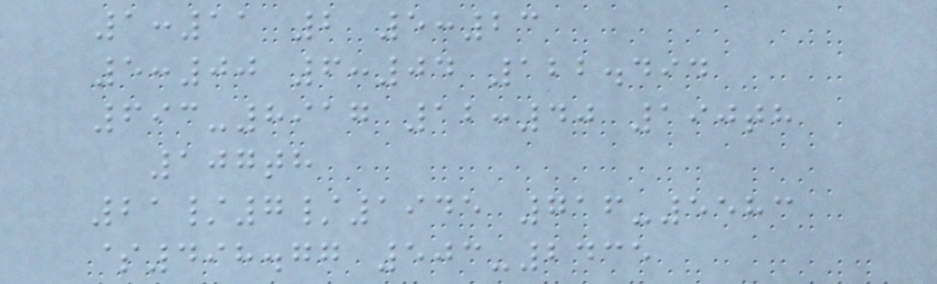1:11 2 5:23
5:00 6:04 122.494
693-8917 12:40 190th
107th
21/7/1945 716-5583
$498.77 503-2435
